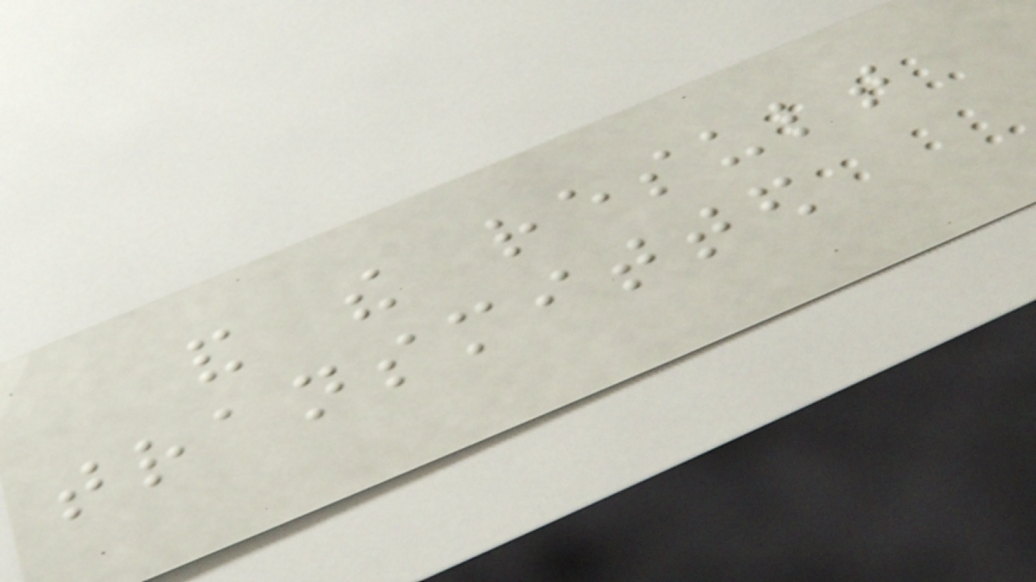and the result
transmitted
